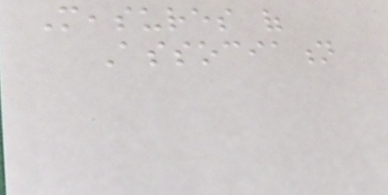Measures of
Association
